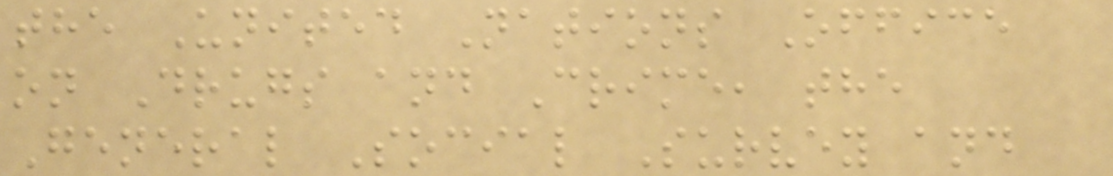the United Nations Office
on Drugs and Crime, the
General Social Survey and
